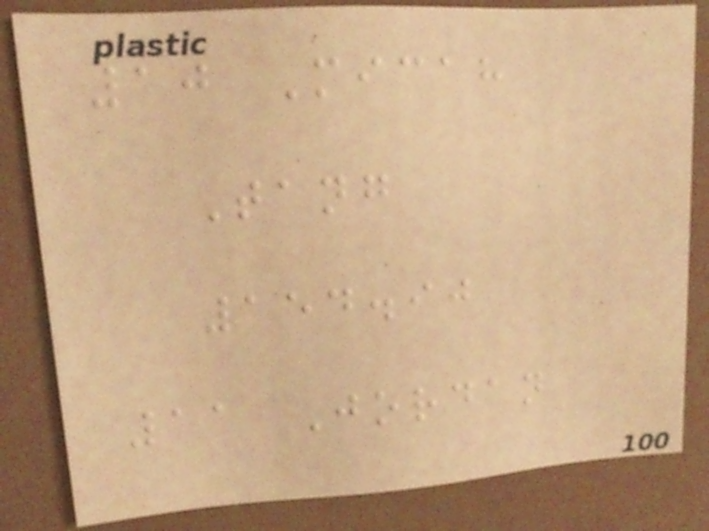10 Micah
Tang
154.90
11 Jordan
